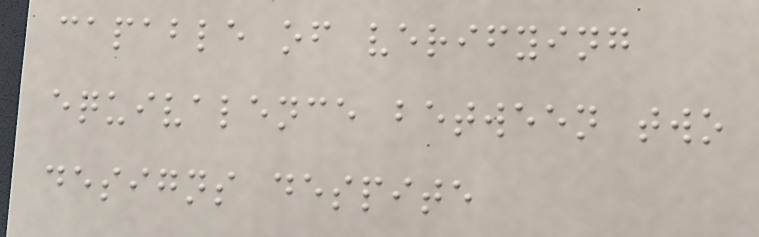capable of verifying
equivalence between two
designs despite
